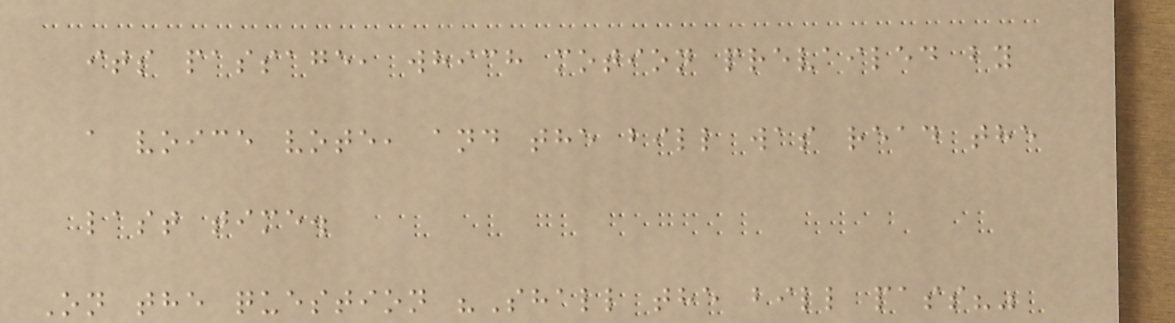its passage, which motion prevailed by
a voice vote, and the bill was read the
last time.
On the question "Shall the bill pass?"
